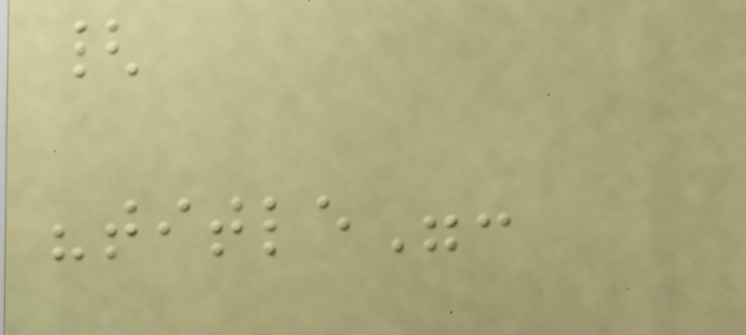{
"title":
